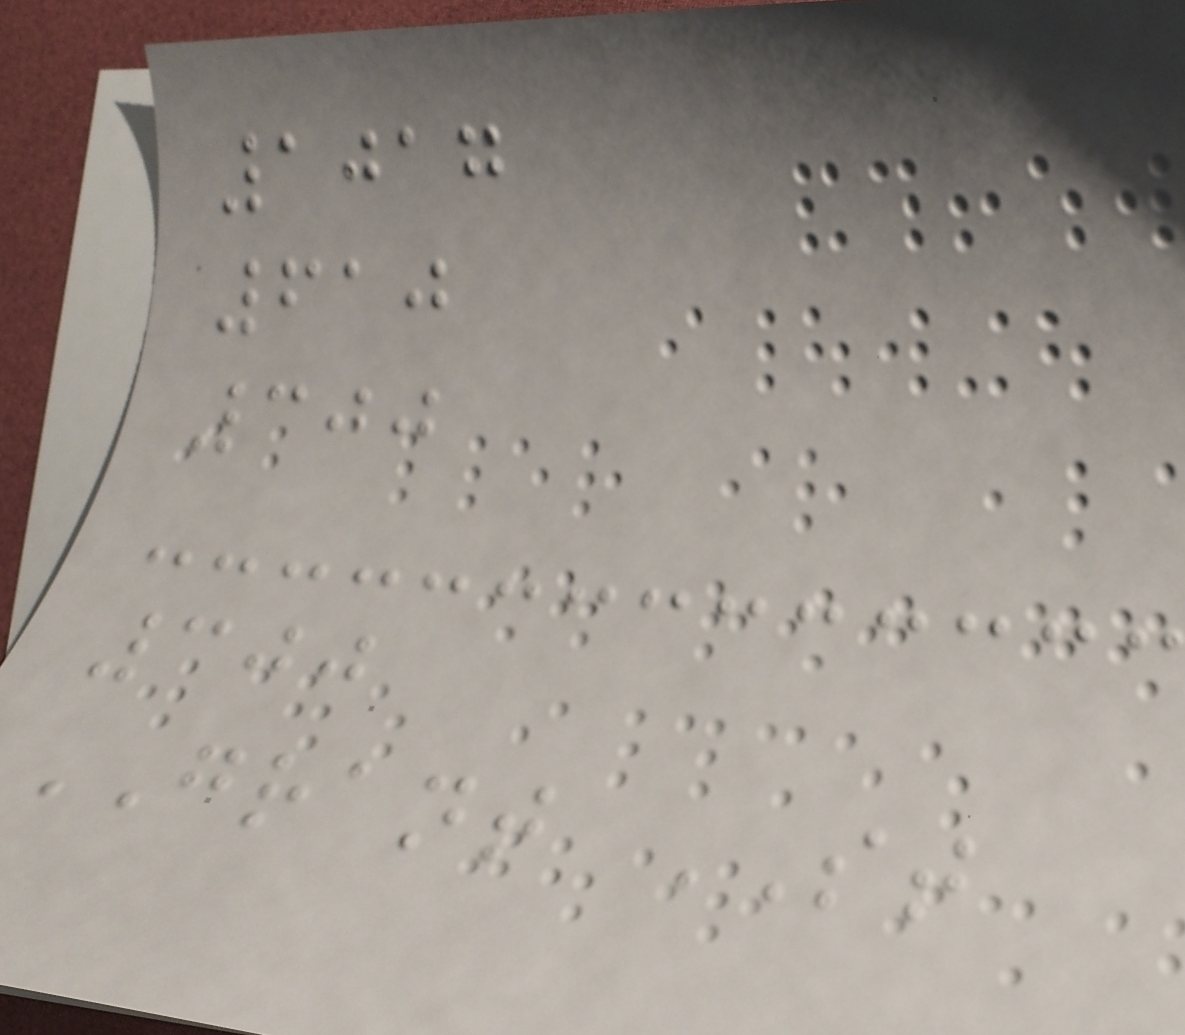1017
610
300
300
GRANT ST
